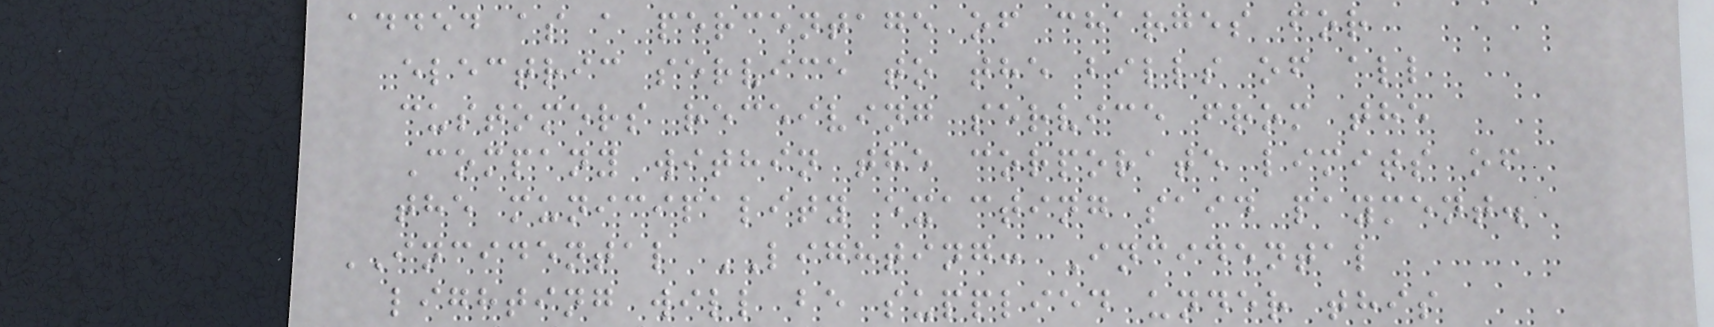added as a percentage of charges for
electric service to the bills of all
customers receiving service from the
Company within the corporate limits of
the municipality exacting said payment.
INCIDENTAL LIGHTING: Incidental
lighting will be supplied under this
